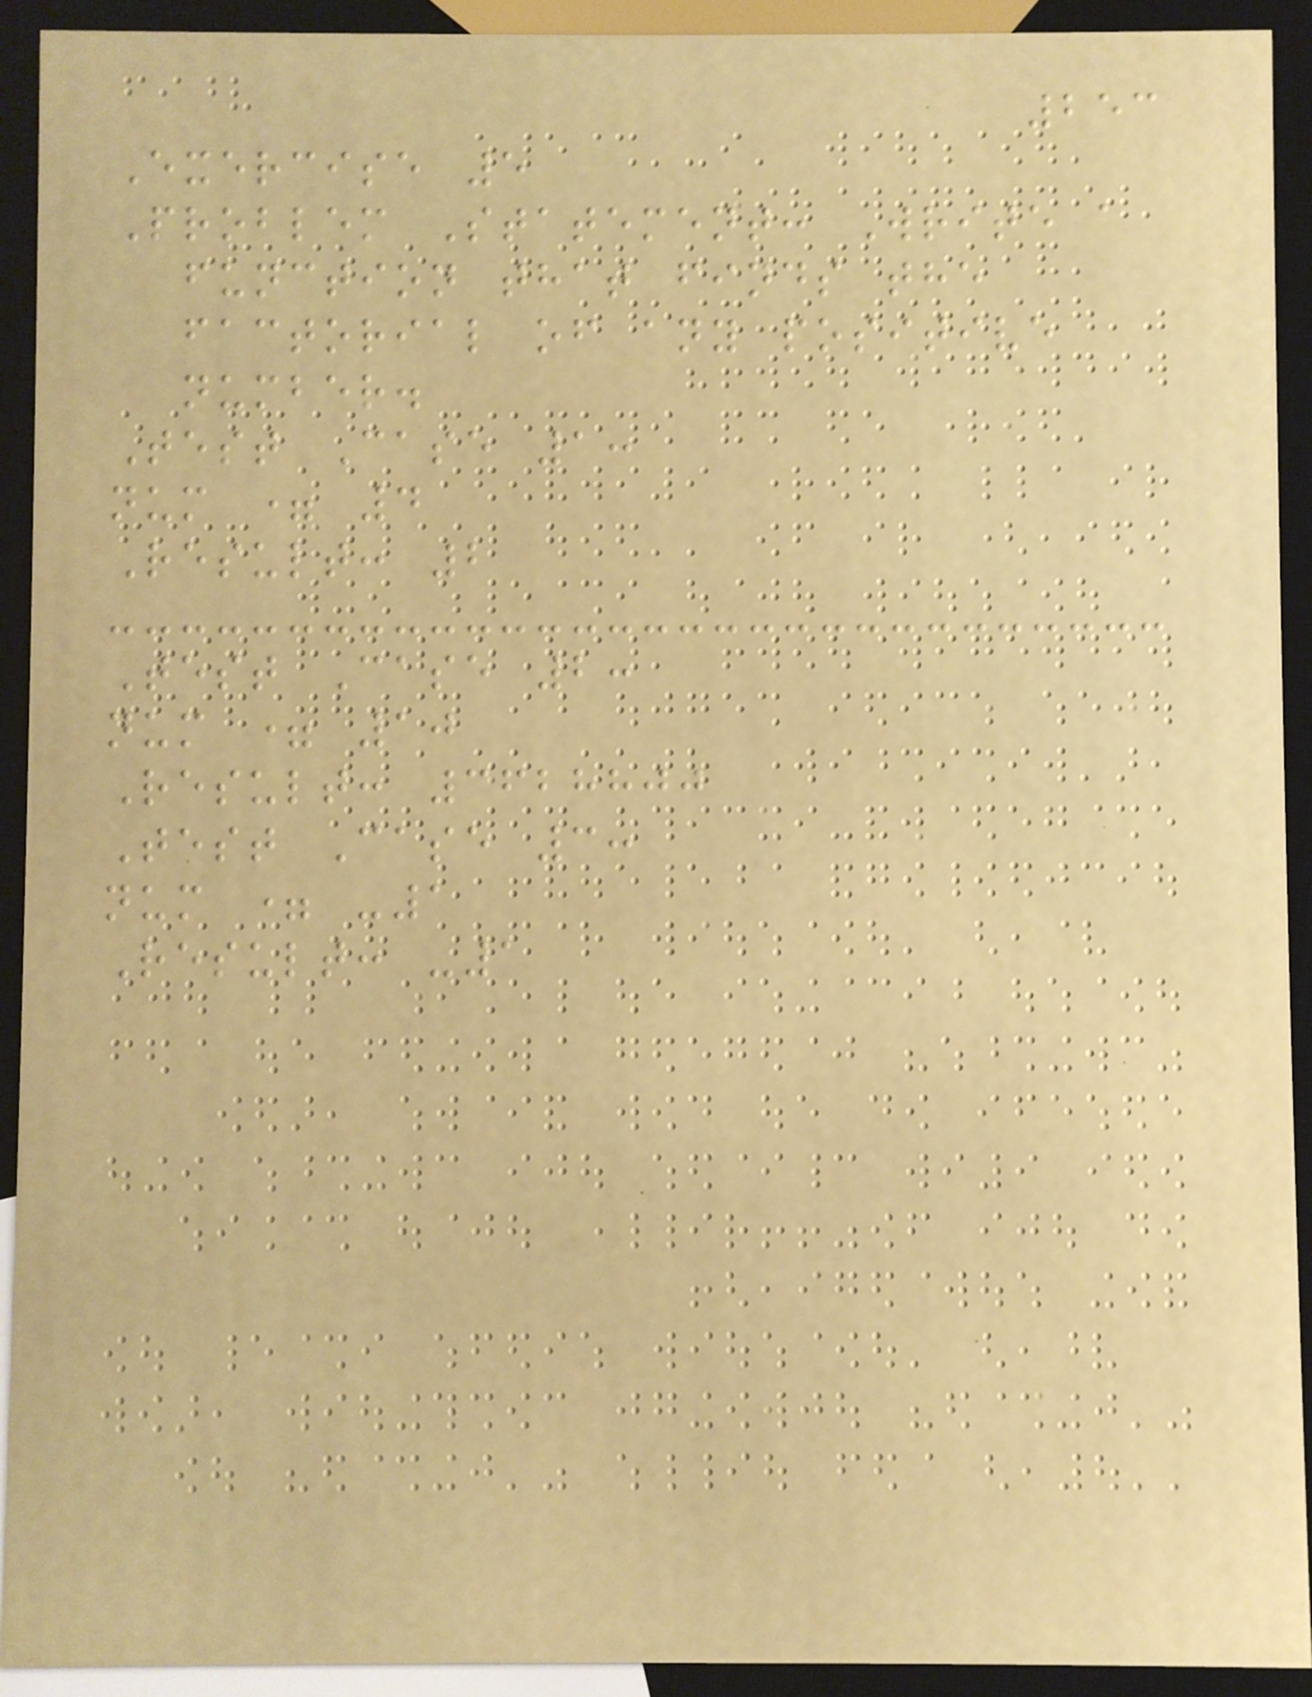253
Exercise 5
Problem Statement: Write a
function that finds the
factorial of any positive
number.
Test Case 1:
num = 4
Result: 2
Test Case 2:
num = 10
Result: 3628800
Test Case 3:
num = -1
Result: -1
